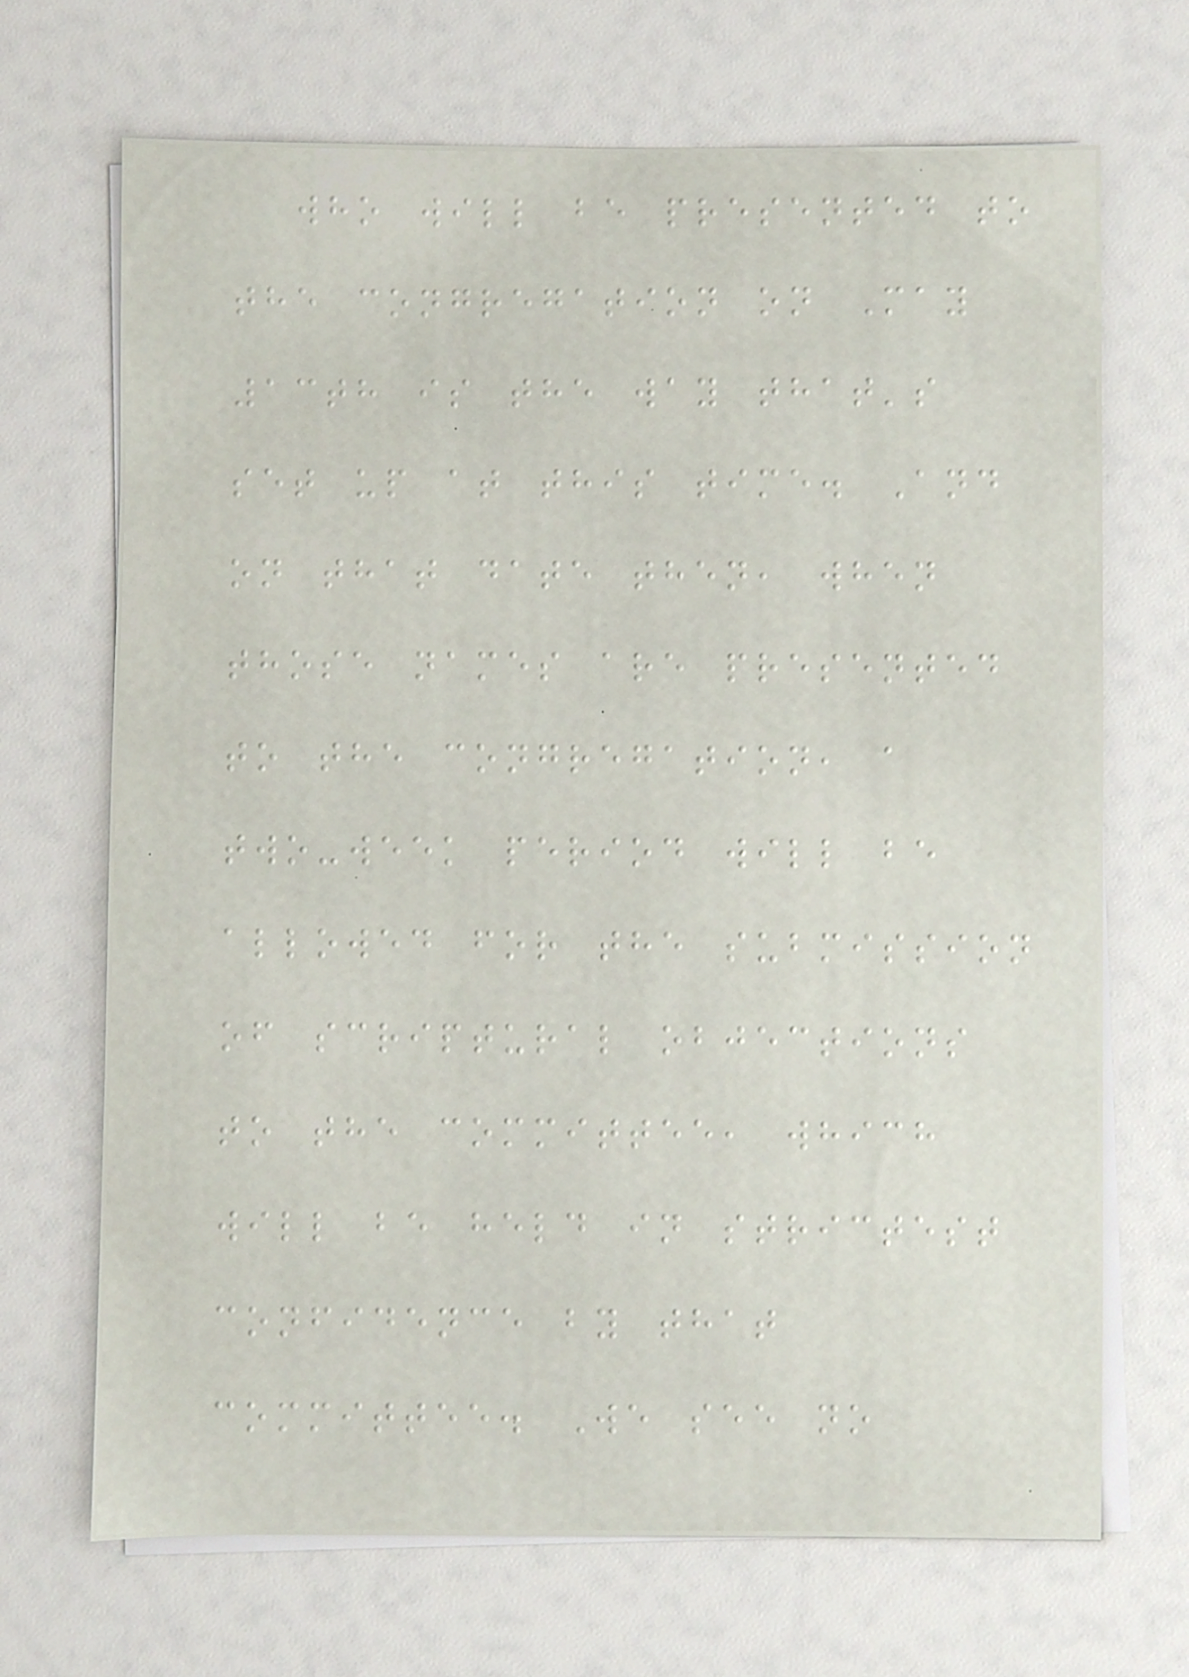who will be presented to
the congregation on May
13th is the way that's
set up at this time. And
on that date then, when
those names are presented
to the congregation, a
two-week period will be
allowed for the submission
of scriptural objections
to the committee, which
will be held in strictest
confidence by that
committee. We see no
